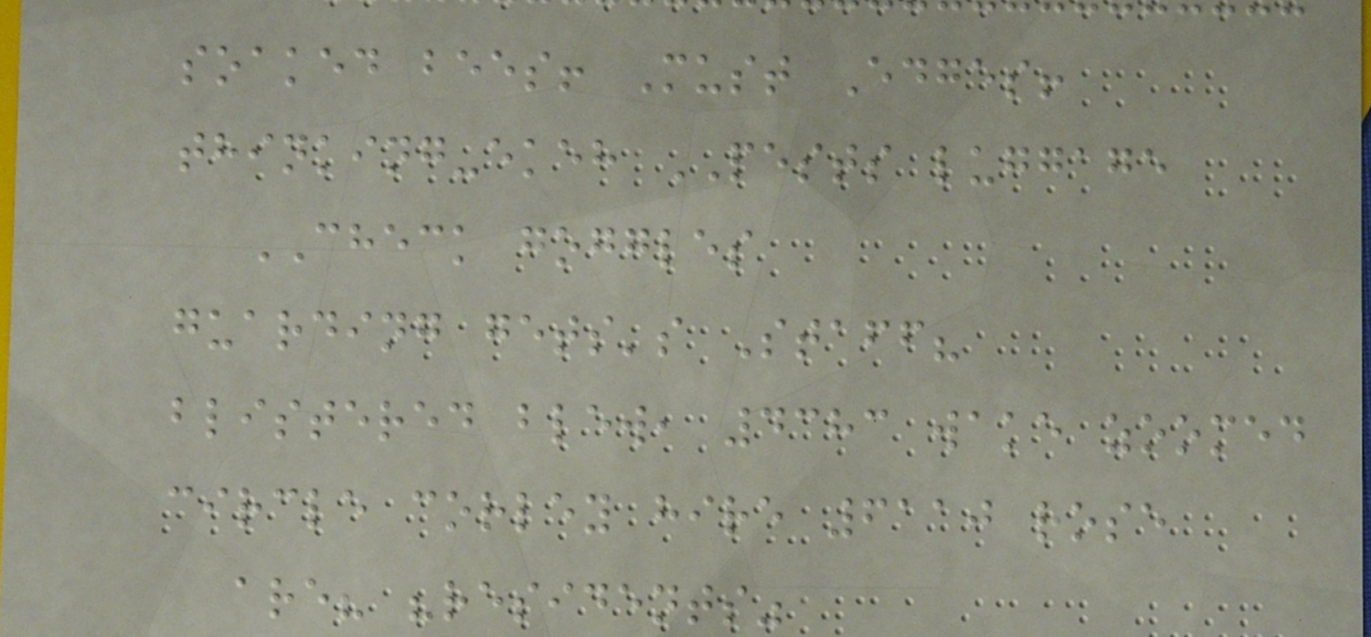soaked bees! Must Edges!
thinking-ekeh PESTS luggage
CHECK goggles
guarding gets's Staff?
blistered blew, 4383 wake zoomed
circle corley hire 6110 rose
are? "residents"
